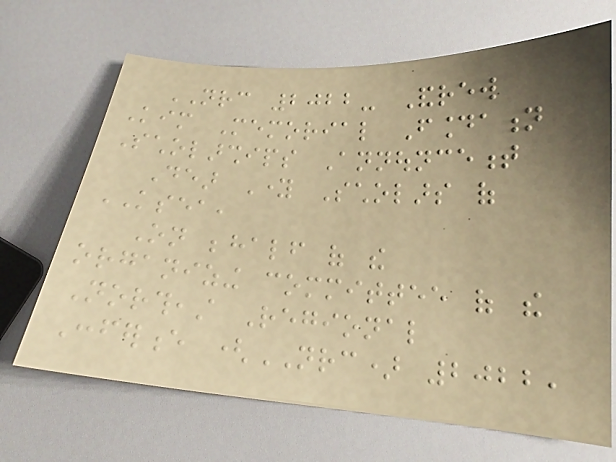NRC 2022- Andrew
Kim Memorial Foundation
Scholarships Announcement
Dear Young Scholars of
KSEA,
On behalf of the
organizing committee of the
Northeast Regional
Conference (NRC) 2022,
